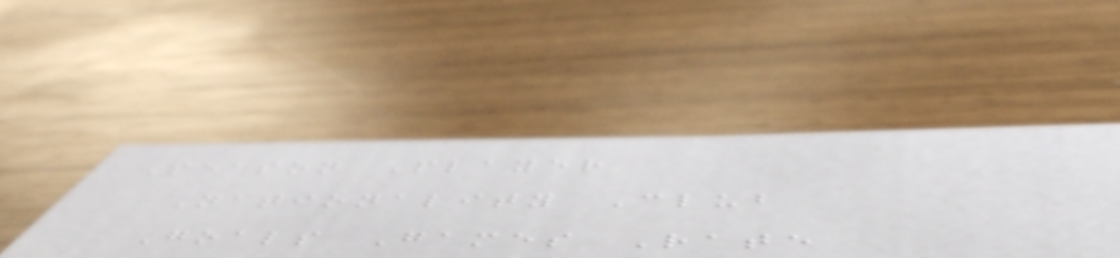Season Player
Nationality Club
Goals Games Rate
